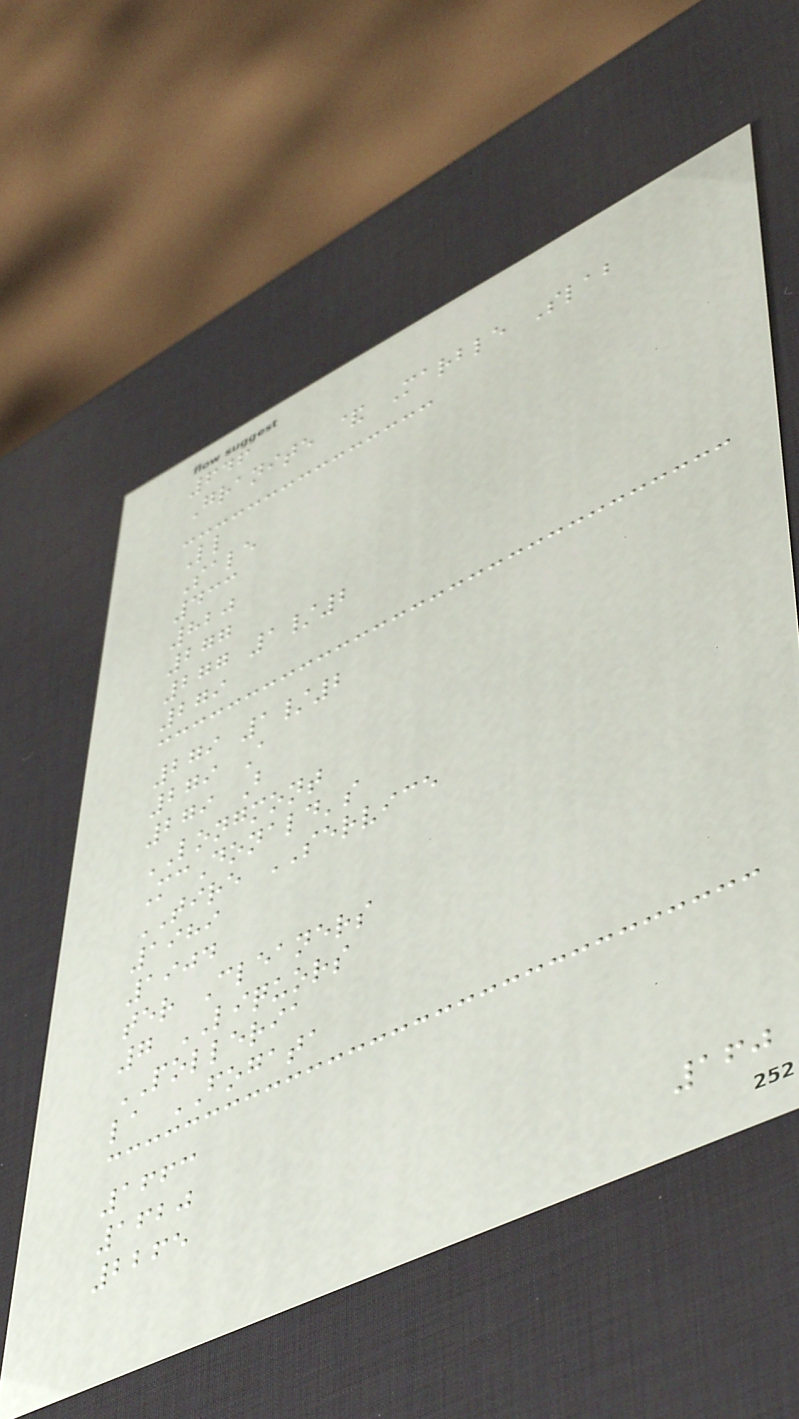646
Granite & Marble Slab
Ll
Sale
433
820
277
277 1/2
279
279 1/2
279 A
279 B
LONGMONT
McDonald's
TIRE SERVICE
1989
1904
ter Cleaners
7 LIQUORS
POLLERIA
la FOGATA
1663
1620
2265
160
